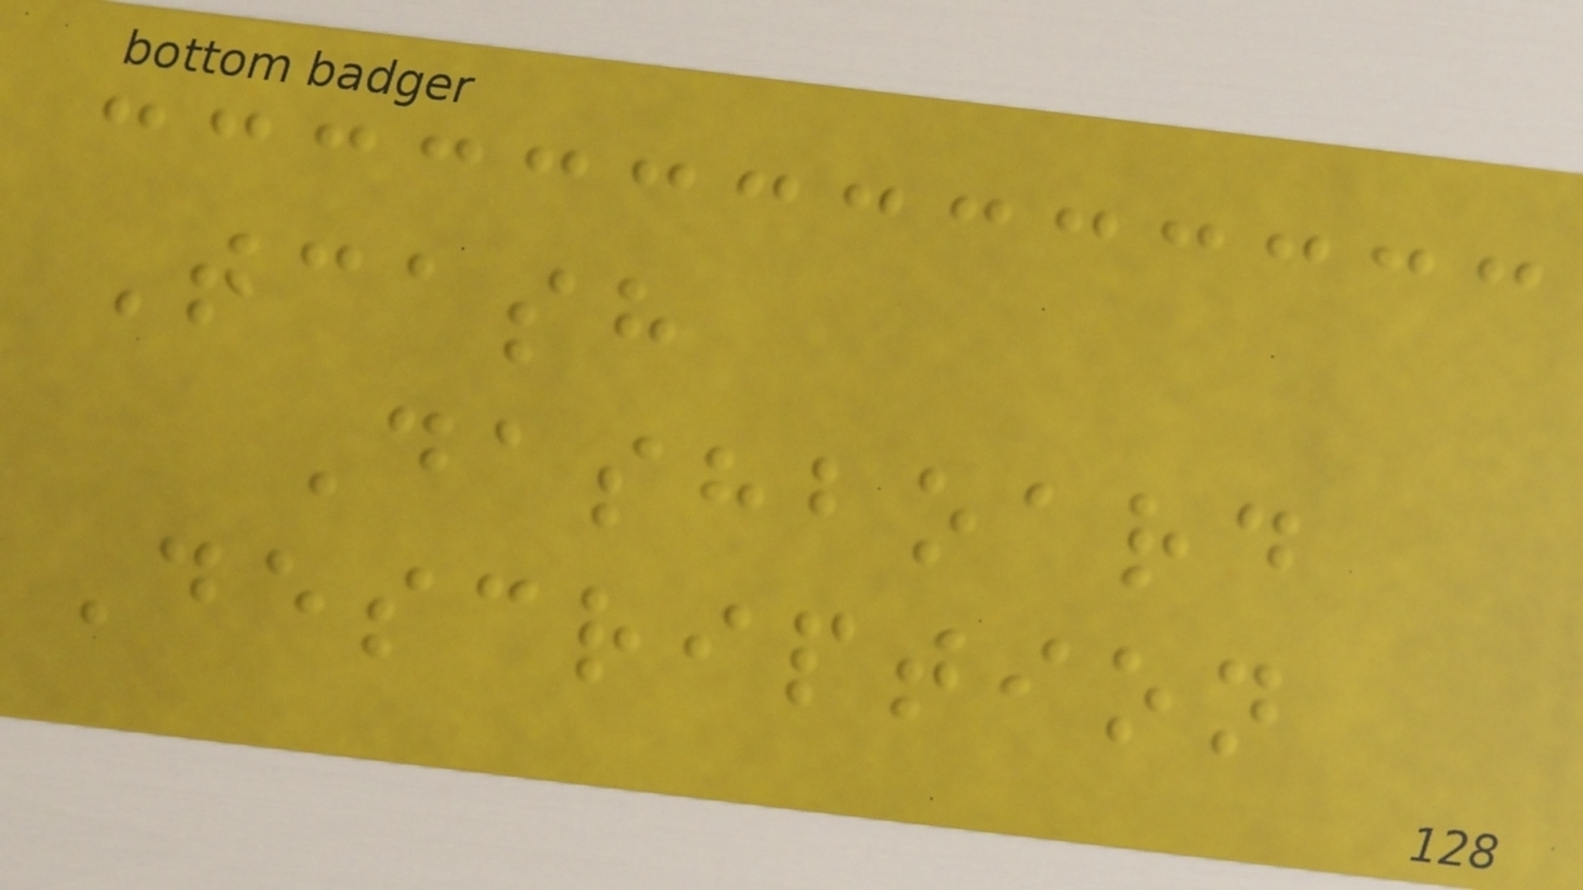Tcash
Dashboard
Description
